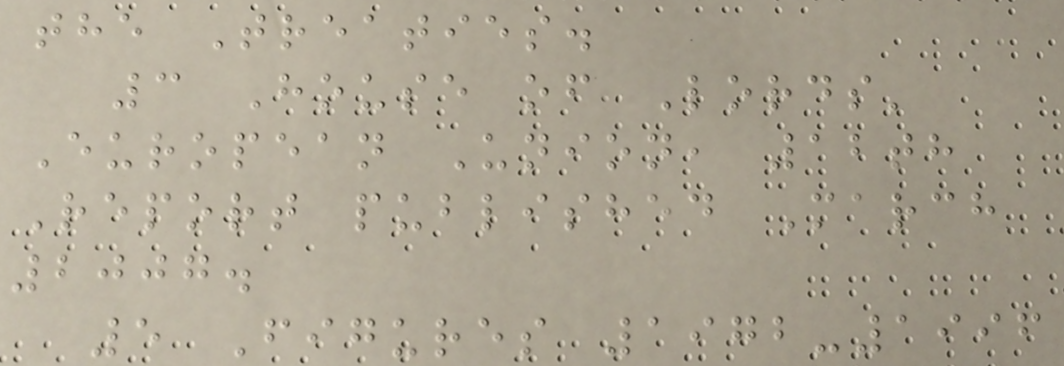the Treaties.
3 House of Lords'
European Union, 12th
Report published March
2007.
5 Figures 1972-1996
